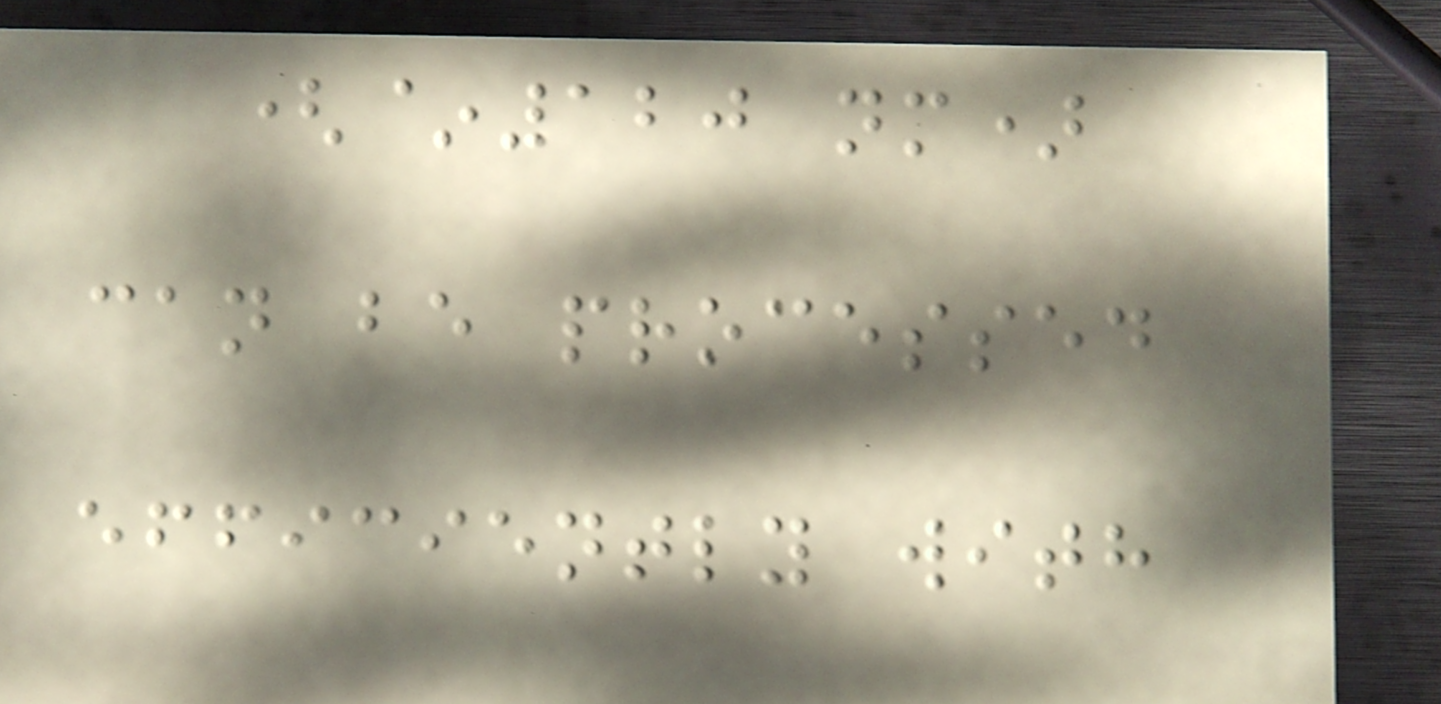(~120 nm)
can be processed
efficiently with
